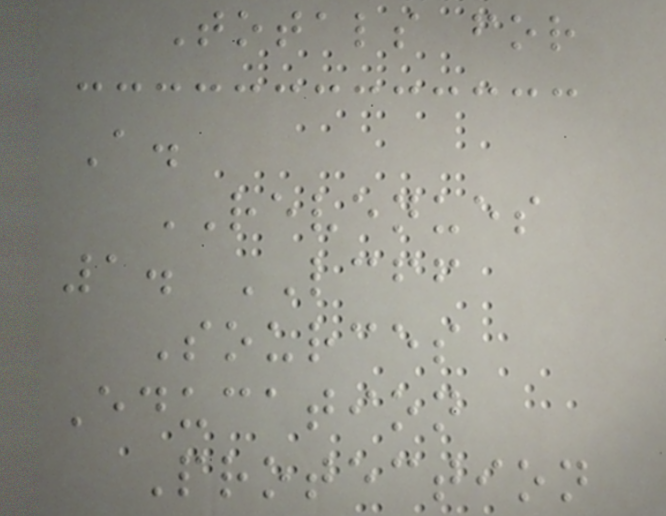Totals for
A.
REVENUES
1. LCFF
Sources
Education
Protection
